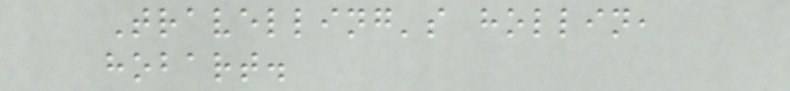Travelling's hollin,
hobart.
